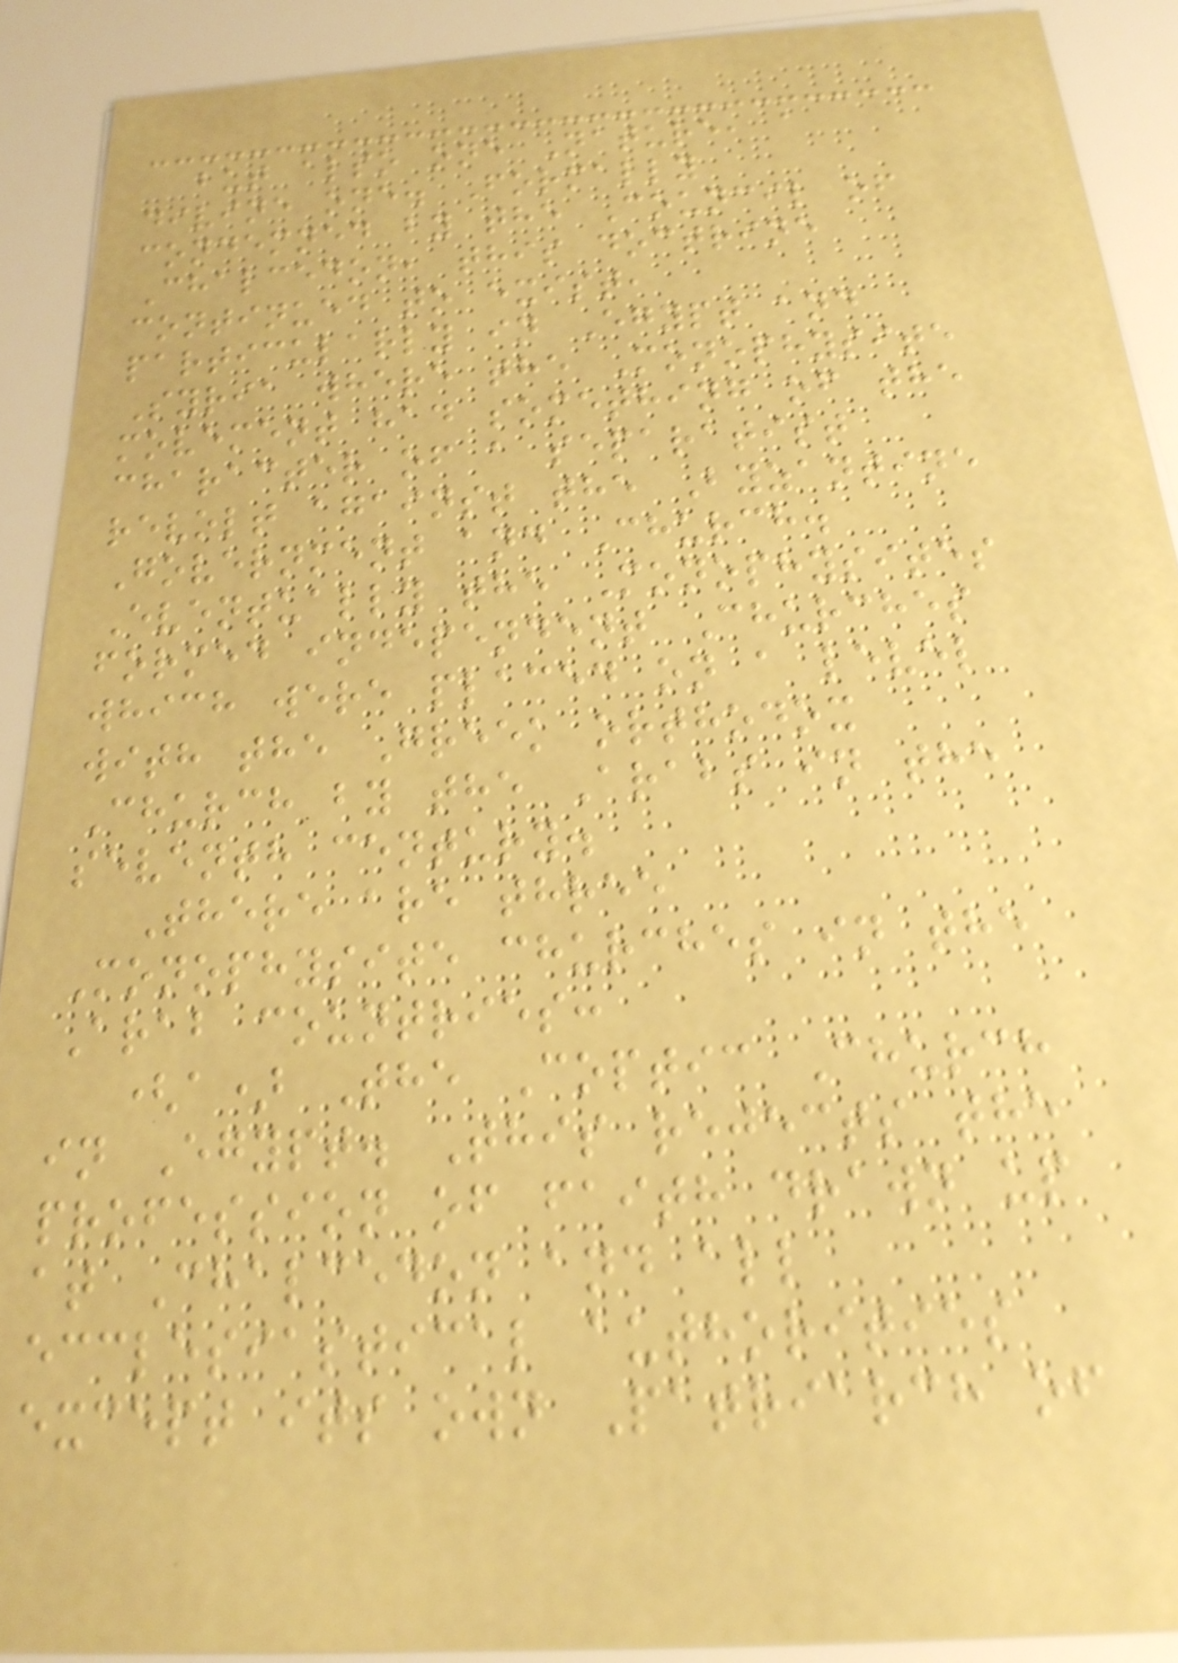but also one Nature, a
divine one. Formally
condemned by the Council of
Chalcedon, this doctrine
continued to exist,
particularly in Egypt and
Syria where the Monophysite
movement had something of the
character of a separatist
revolt against the Byzantine
Government and Church.
Eventually the Monophysites
formed independent Churches
which were placed on a level
with the Greek orthodox
Church by the Arabs in the
seventh century.
There are three
Monophysite churches in the
Arab countries:
(a) The Coptic Church
in Egypt. This rejects the
profession of faith drawn up
at Chalcedon and all
ecclesiastical authorities
except its own Patriarch of
